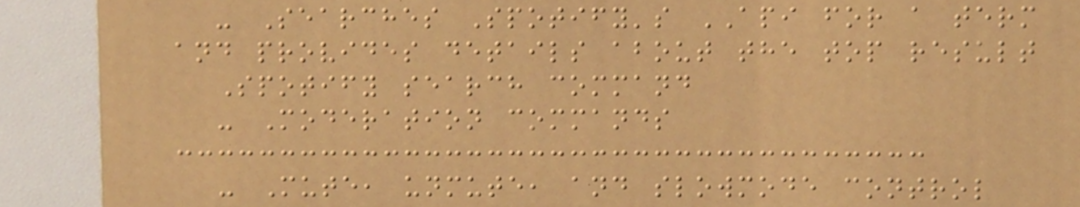- Searches Spotify's API for a term
and provides details about the top result
Spotify search command
- Moderation commands
- Mute, unmute, and slowmode control
